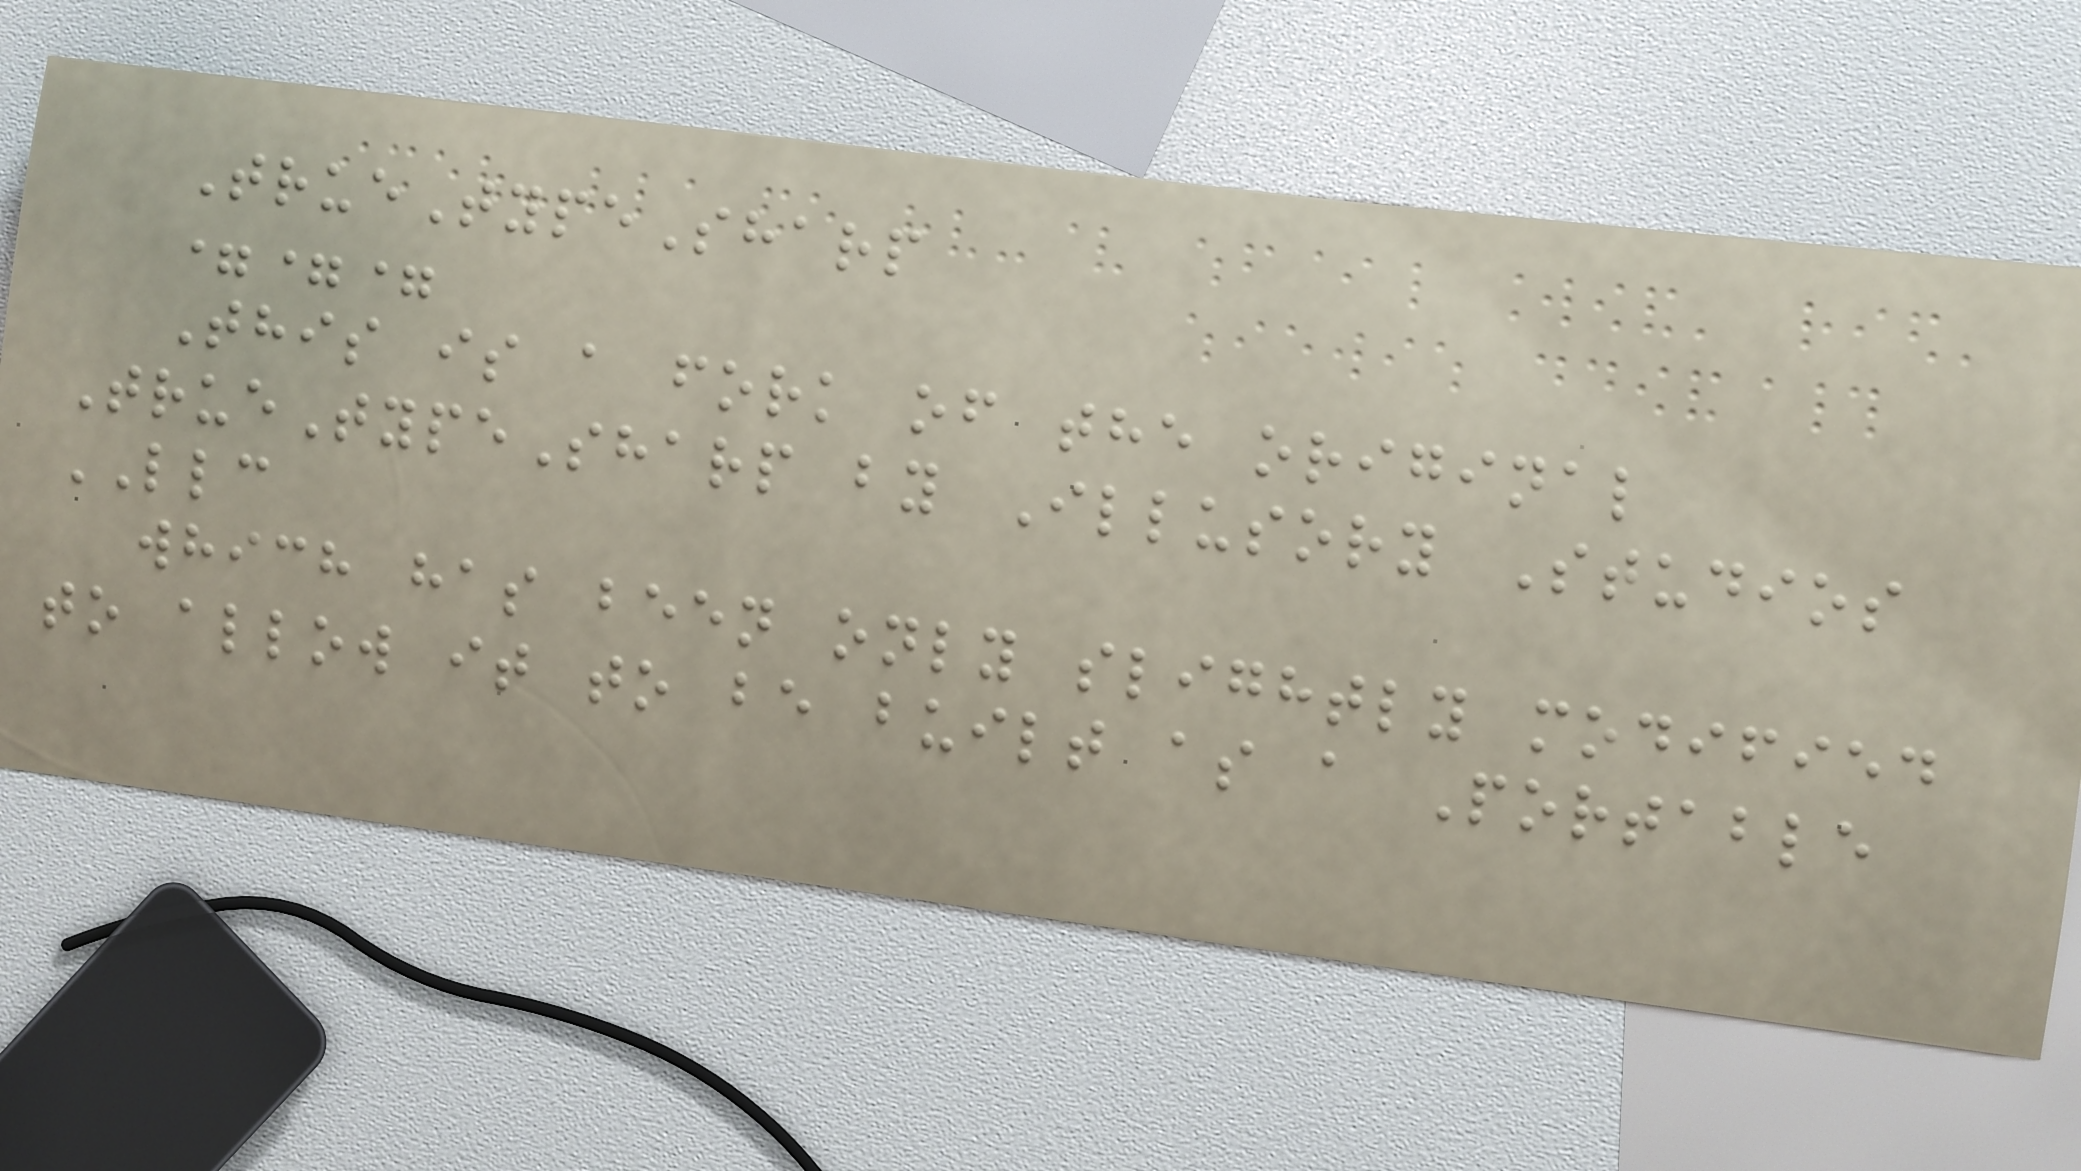TrueTypeSharp
===
This is a fork of the original
TrueTypeSharp by Illusory Studios
LLC
which has been only slightly modified
to allow it to be built as a Portable
